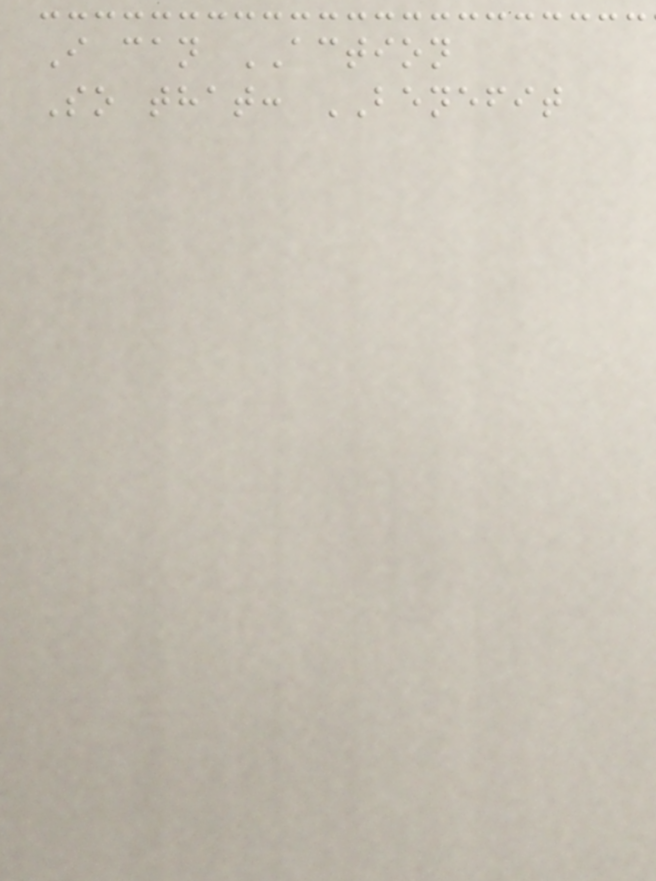I can ACTION
So that: BENEFIT
